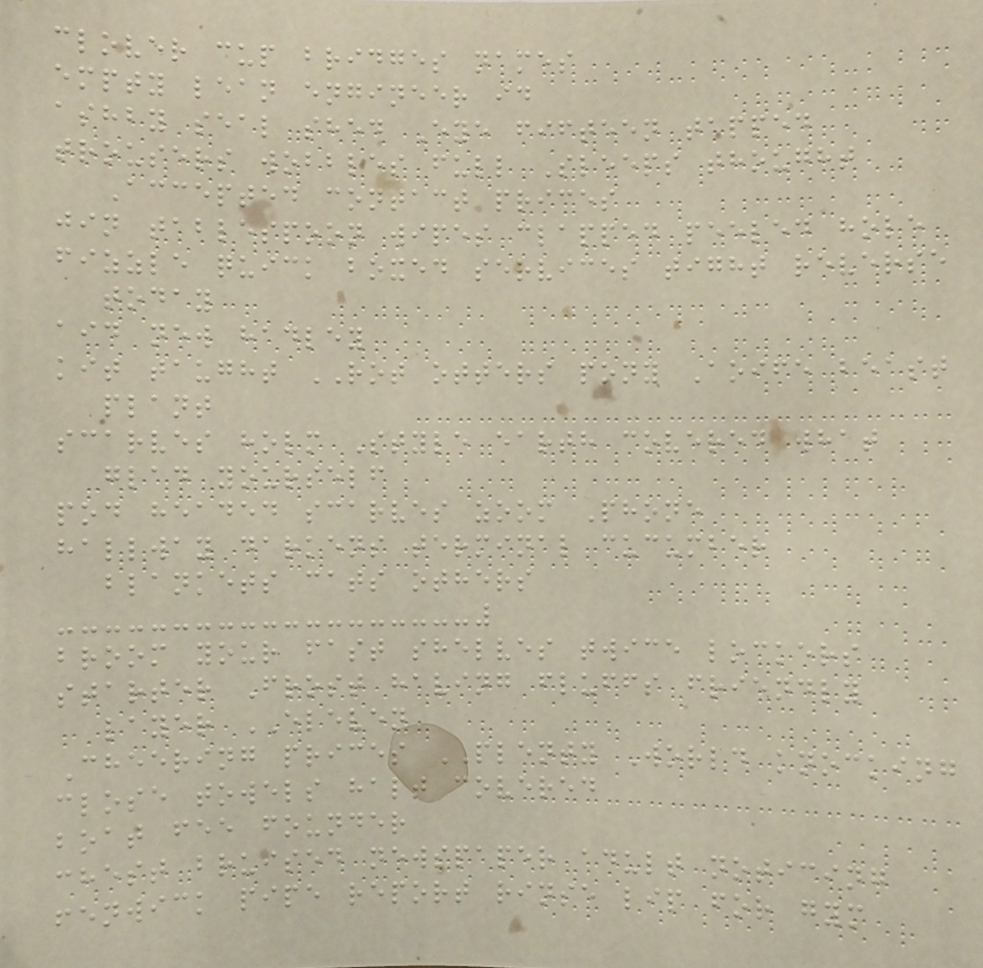clover cup bridges names
empty lean engineer id
ashby seal shed Eye fifteen tapped
trousers wobbles full Sleeps thought
Accepted contact prices
jin tablespoon wipes clapped peeled hole
fizzle quick boxed services tight reverse
today
aid new hadley
kit taught ROT otters pony Aoife beast
plant
scarves holm Style earth covered what
glad yourself
pod headed scarves zoom Phone
hallway darkens terminal cucumber
blankets cats others
broom your fast shelves twice lockers
starter Frost having fluffs friendly
layer ELEVEN
Cheering prices PLENTY World knocking
close towels halt covered
boat fee founder
chest bruised newspaper adult noticing
fenwick pipe report rinse lip for gym
